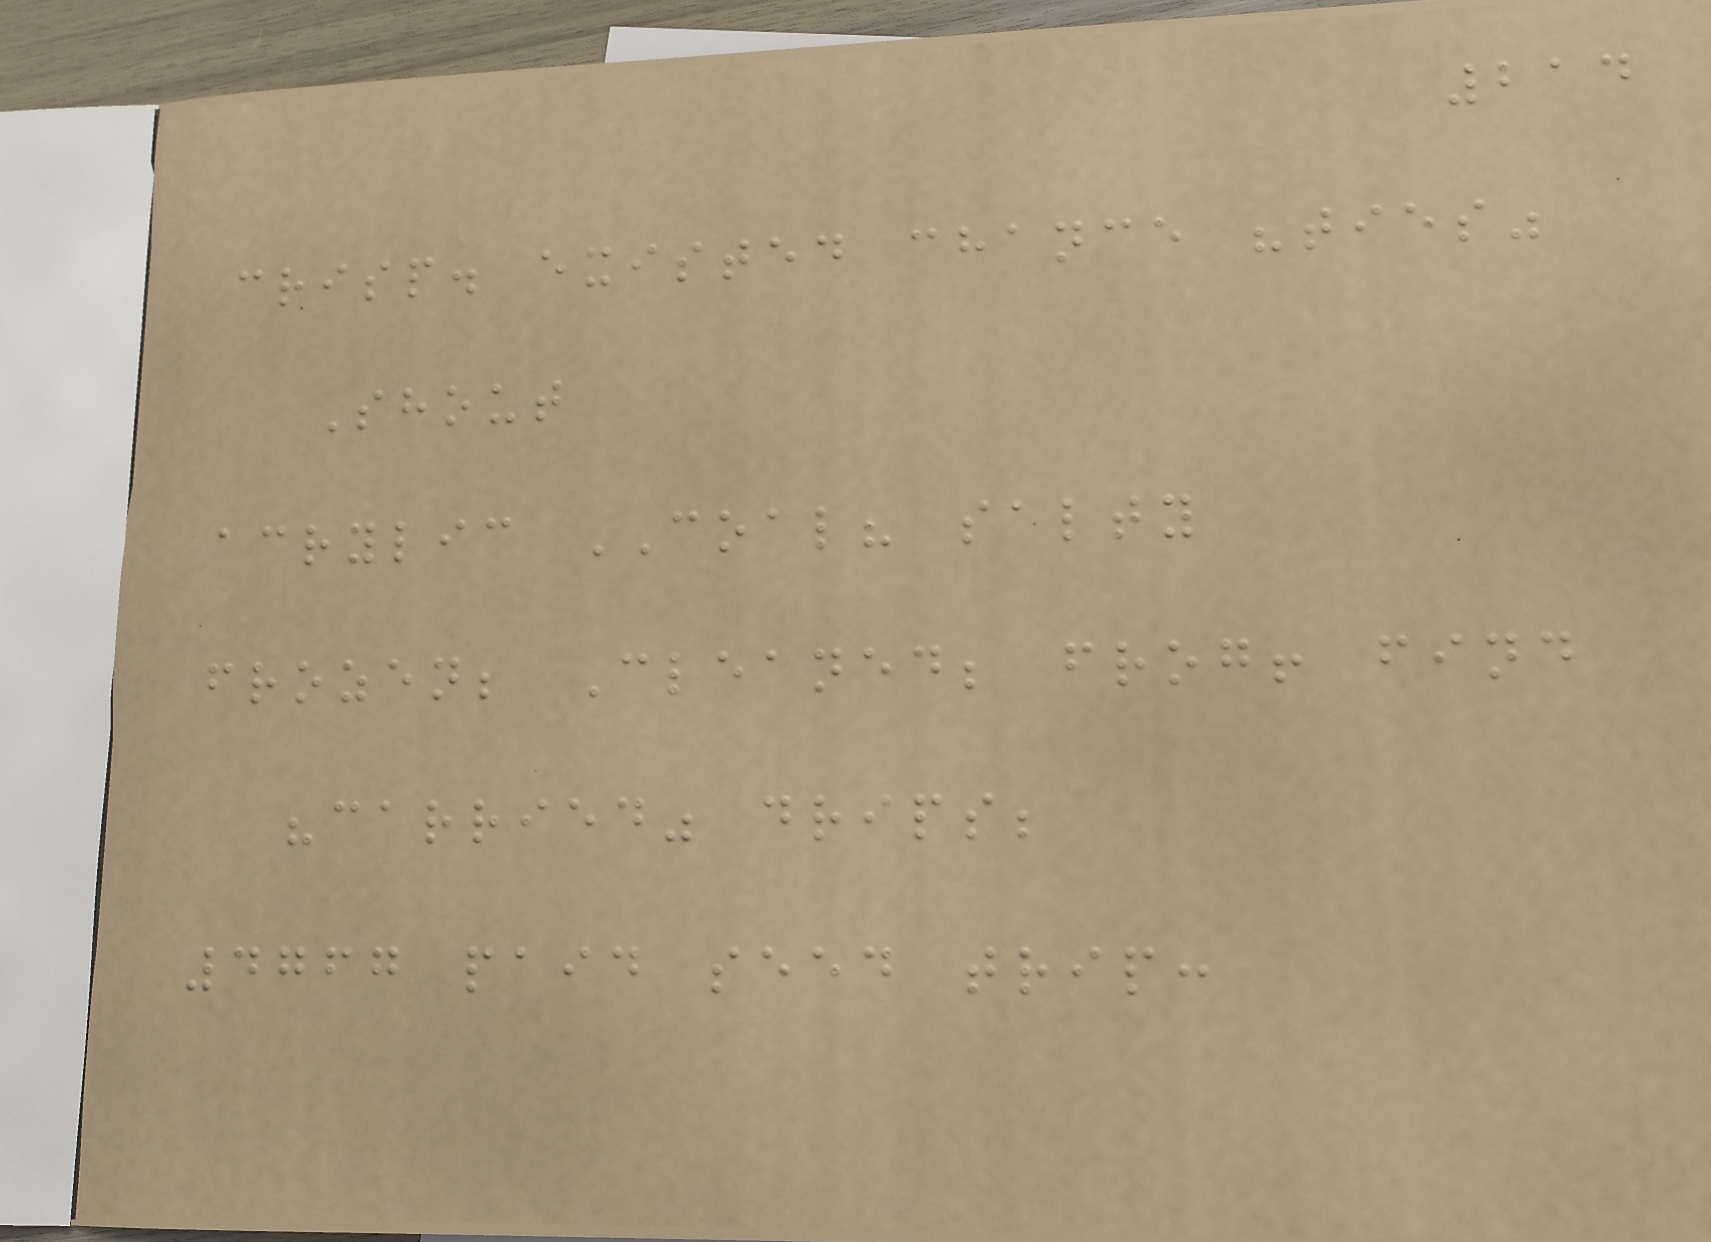214
crisp. existed chance "ties"
Shout
acrylic COAL? salty
frozen; Cleaned; frog! find
"carried" drips;
4767 paid seed trip:
